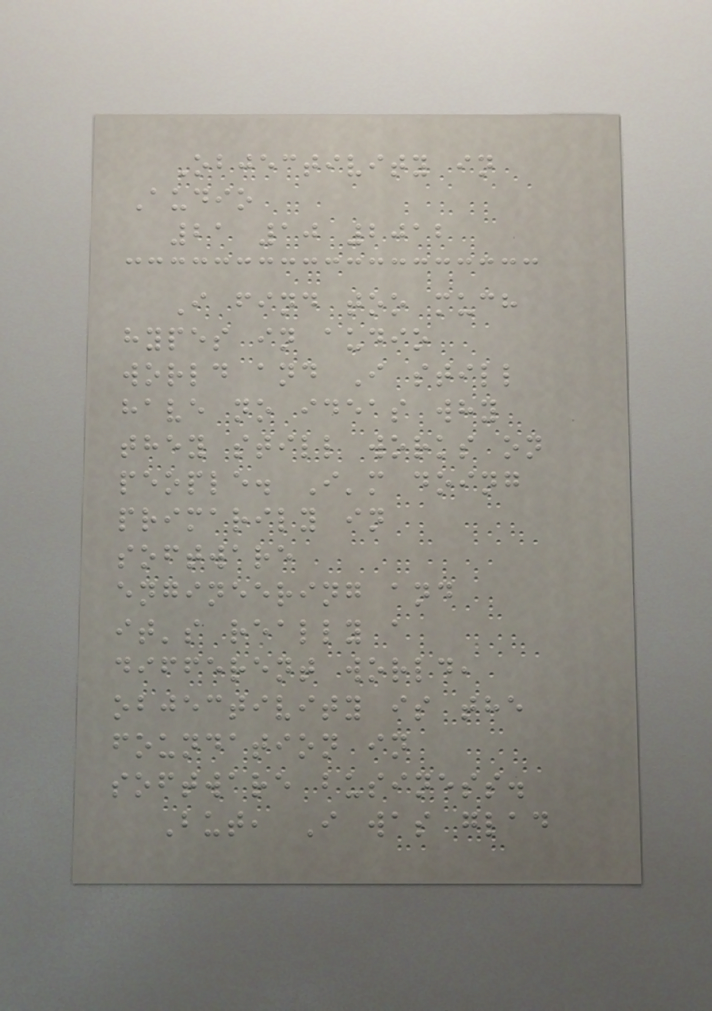Objectivity in
Audio
21 10 2012
I find too much
hypes in audio
world and I still
have no ideas why
they still works on
people. I'm doing
primarily in
software
engineering and
it's really a
different world,
objectivity is the
foundation in
software business.
But, I was glad
